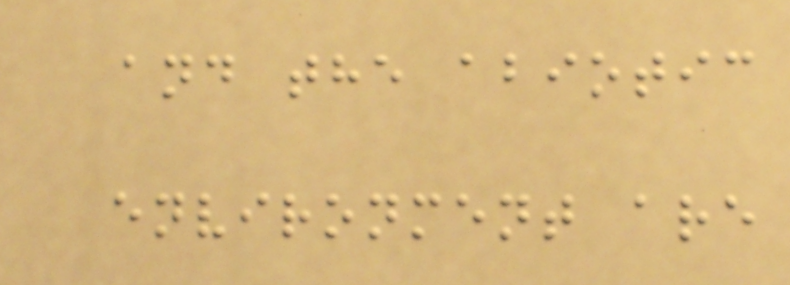and the abiotic
environment are
